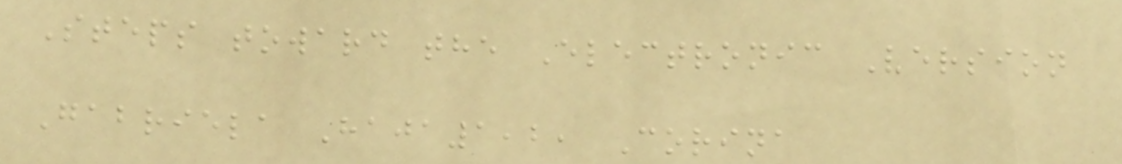Steps toward the Electronic Version
Gabriela Haja1,2, Corina
